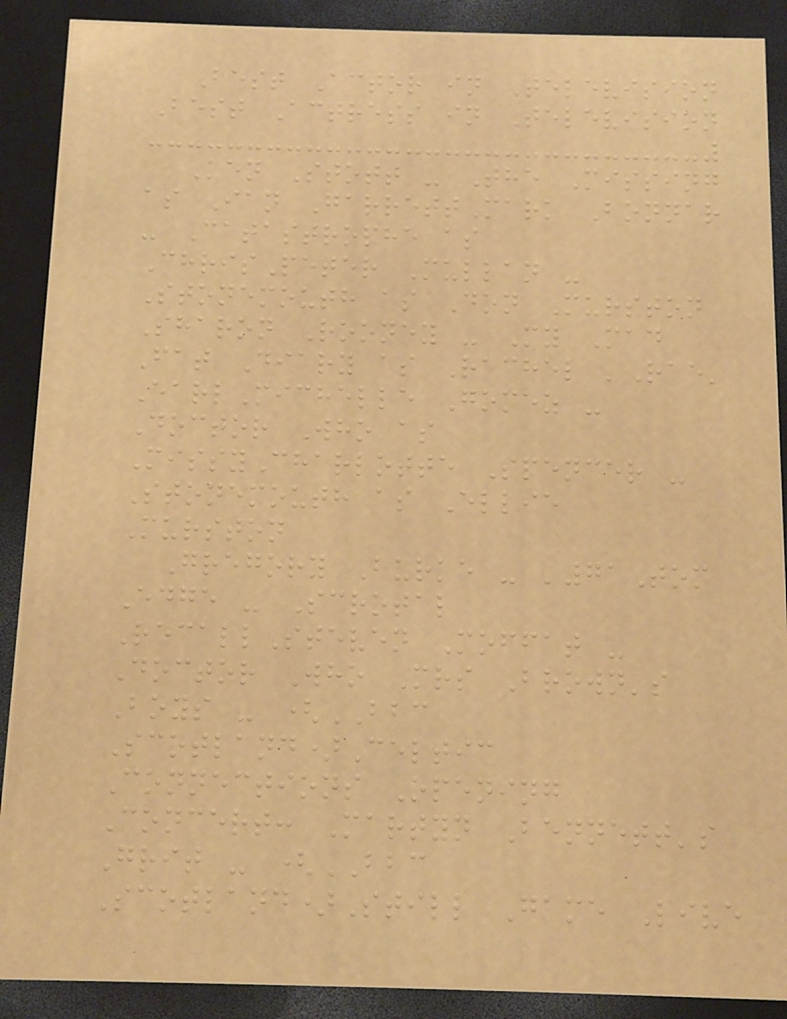Best Actor in Television
Best Actress in Television
Ken Stott - The Missing
as Ian GarrettMark Bonnar
- Catastrophe as
ChrisPeter Mullan -
Stonemouth as Don Murston
Sharon Rooney - My Mad
Fat Diary as Rachel 'Rae'
EarlMichelle Gomez -
Doctor Who as
MissyCharlotte Spencer -
Stonemouth as Ellie
Murston
Gregory Burke - '71Tom
Edge - Scrotal
RecallSteven Moffat -
Doctor Who Mrs Brown's
Boys - (BBC
Scotland)Celtic
Connections Opening
Concert: Martyn Bennett's
Grit - (BBC
Scotland)Still Game Live
